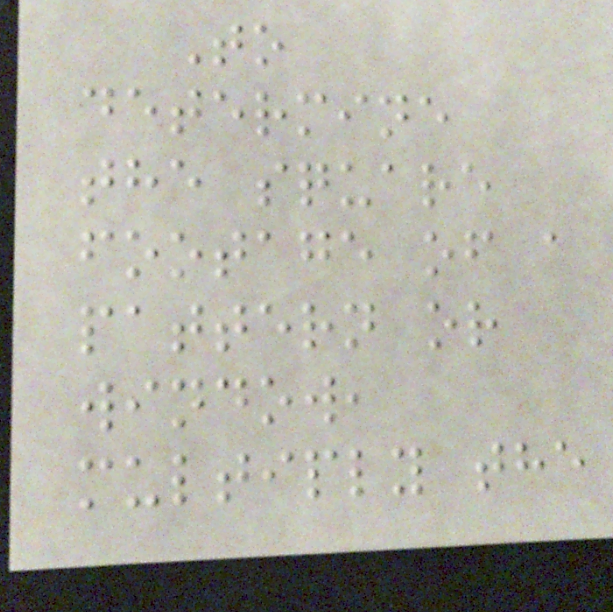To
determine
the square
footage of a
pattern or
window,
multiply the
